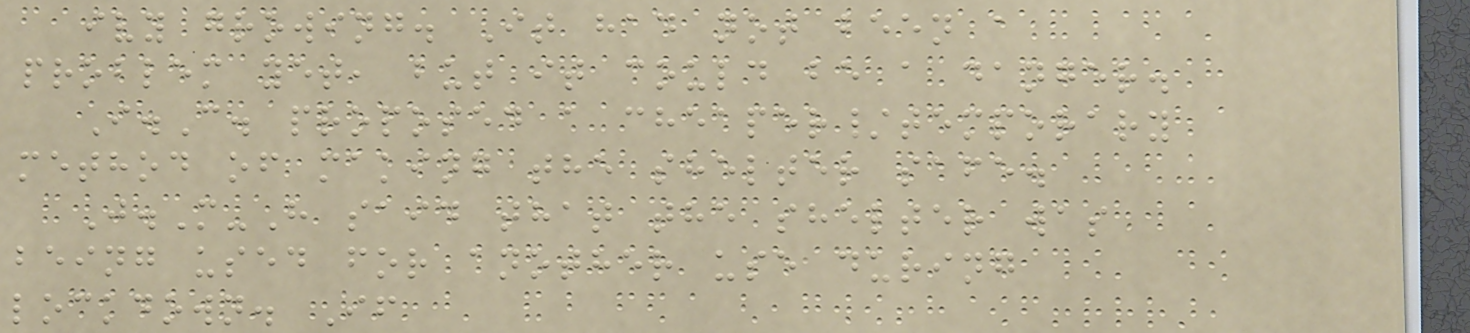ivy growing. It had not been a
problem yet, but it could be a danger.
I.C. proposed a cheaper/temporary
method of making the shelter safe.
J.M-H said that the shelter was
being used for another use during
lockdown. If
